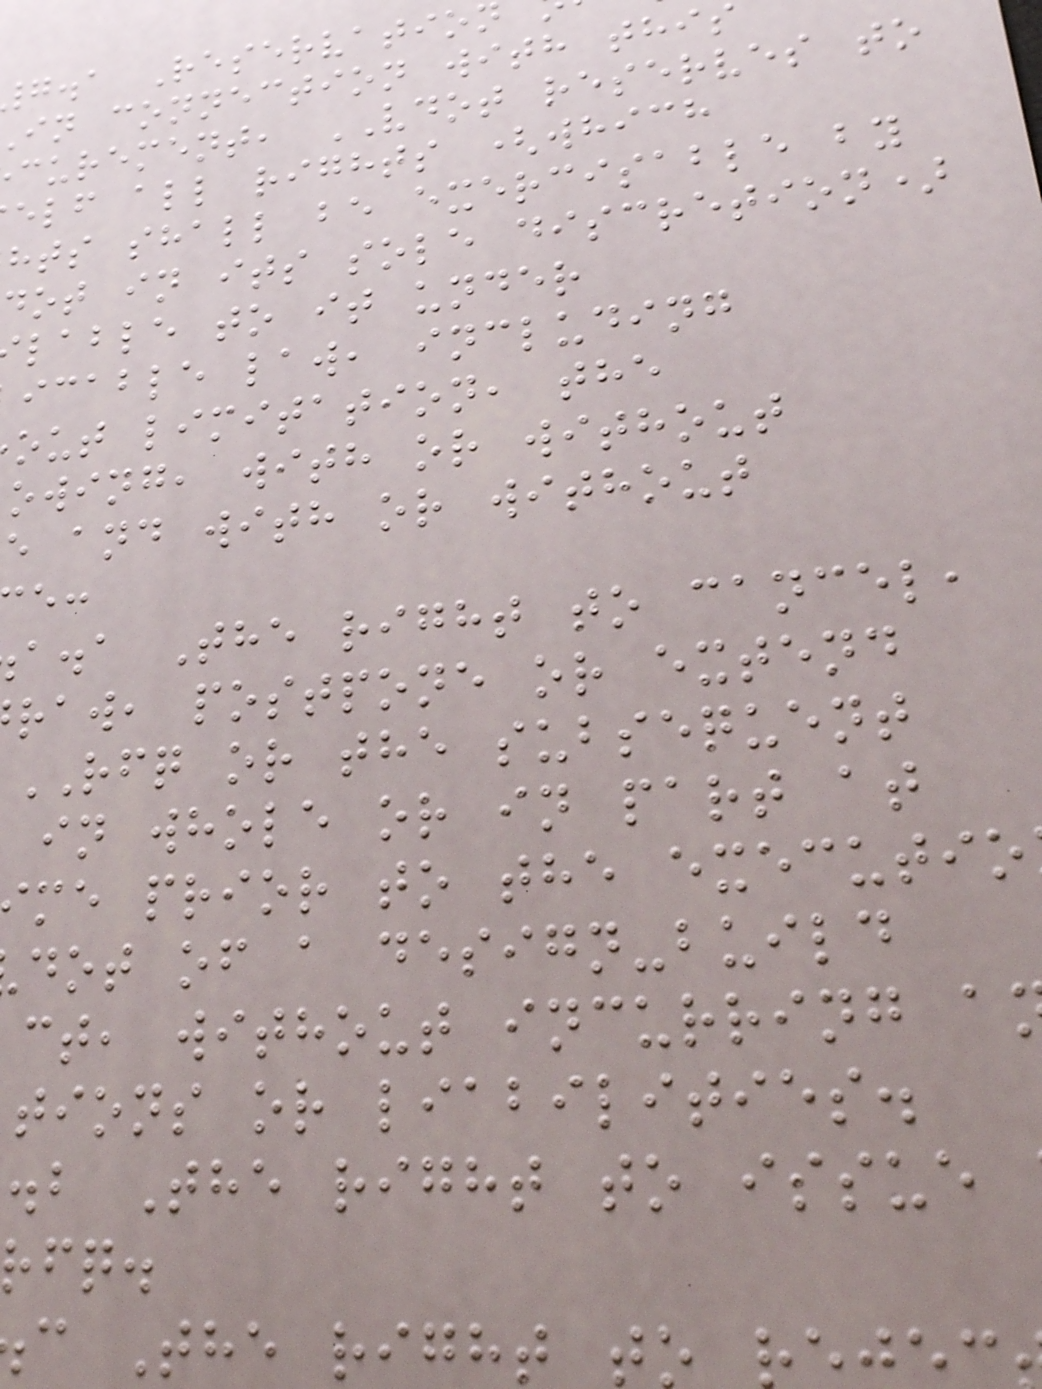g.a Reservation
in connection with this
curement, VDOT reserves to
elf all rights (which
hts shall be exercisable by
dot in its sole discretion)
lable to it under
icable law, including
out limitation, the
owing, with or without
e and with or without
a.a The right to cancel,
raw, postpone or extend
RFQ or the subsequent
in whole or in part at
me prior to the executio
dot of a design-build
ct, without incurring a
tions or liabilities.
.b The right to issue
rfq.
c The right to
